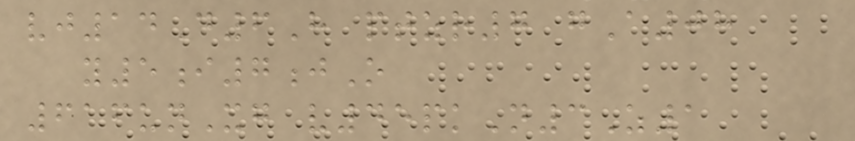vj14D6H ptzr7 gA08
y5i7jO
616unXg v45pkN3Z1
